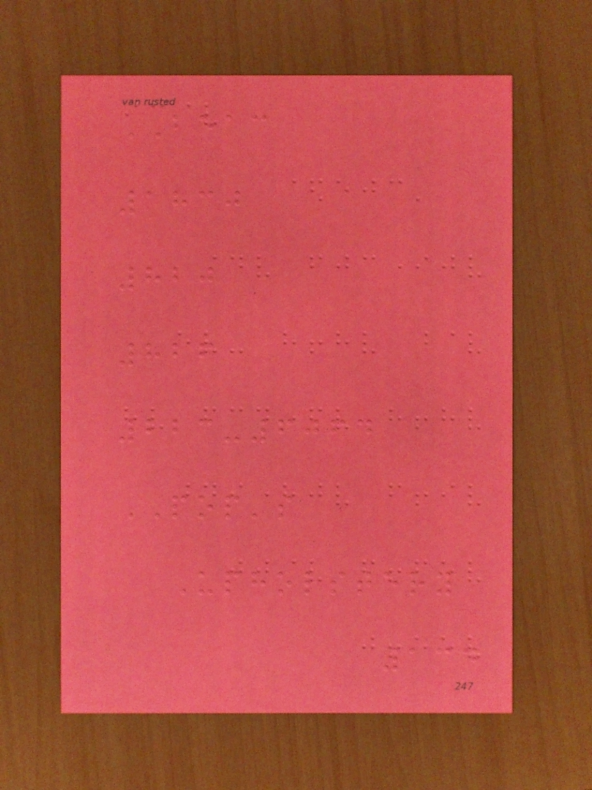BEAC
1830
820
826
223-6064
POP's
Upholstery
134
